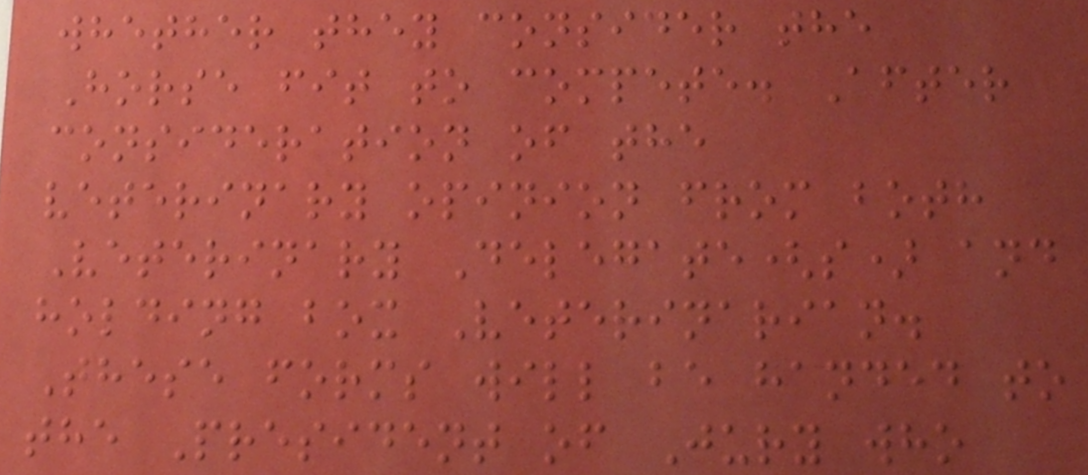whether they consider the
Horse fit to compete. After
consideration of the
veterinary opinion from both
Veterinary Delegate(s) and
holding box Veterinarian.
These forms will be handed to
the President of Jury who
